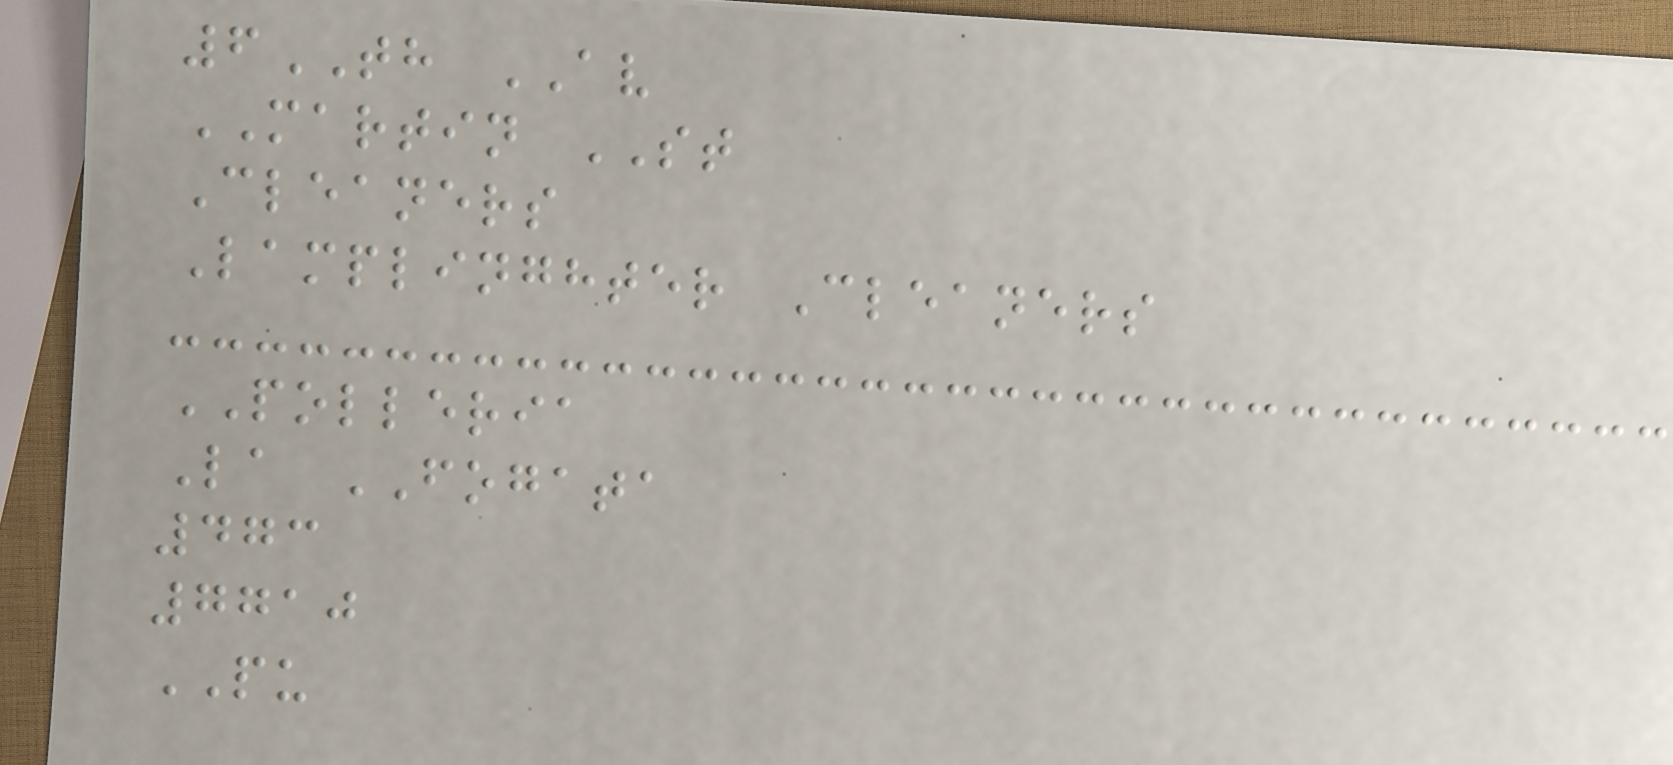6TH AV
MARTIN ST
Cleaners
Lamplinghter Cleaners
POLLERIA
La FOGATA
473
7710
PU
